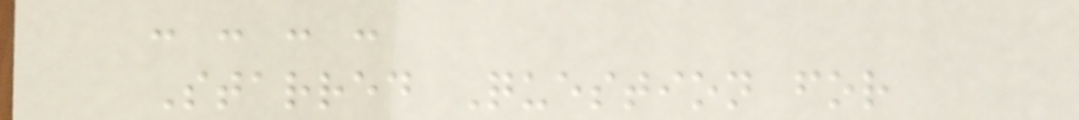: : : :
Starred Question for
